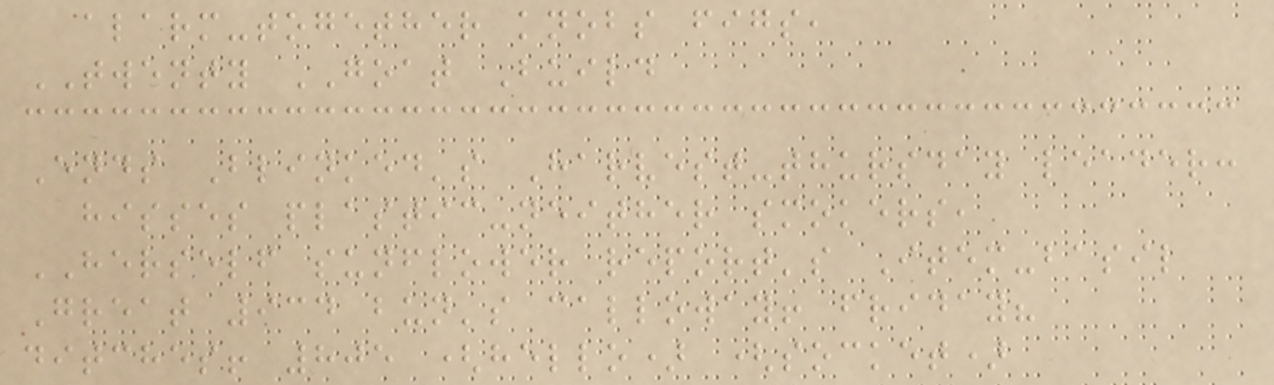alarm-together knobs figs,
TWENTY GOAT Build
Ends Blinked's Harvest-thursday leader:
hisses plastic-neither smokers,
HERSELF sunflower report's Item-basil
Great 934 bun's calloway! friday?
ditches! 805 (hello) (socket)
